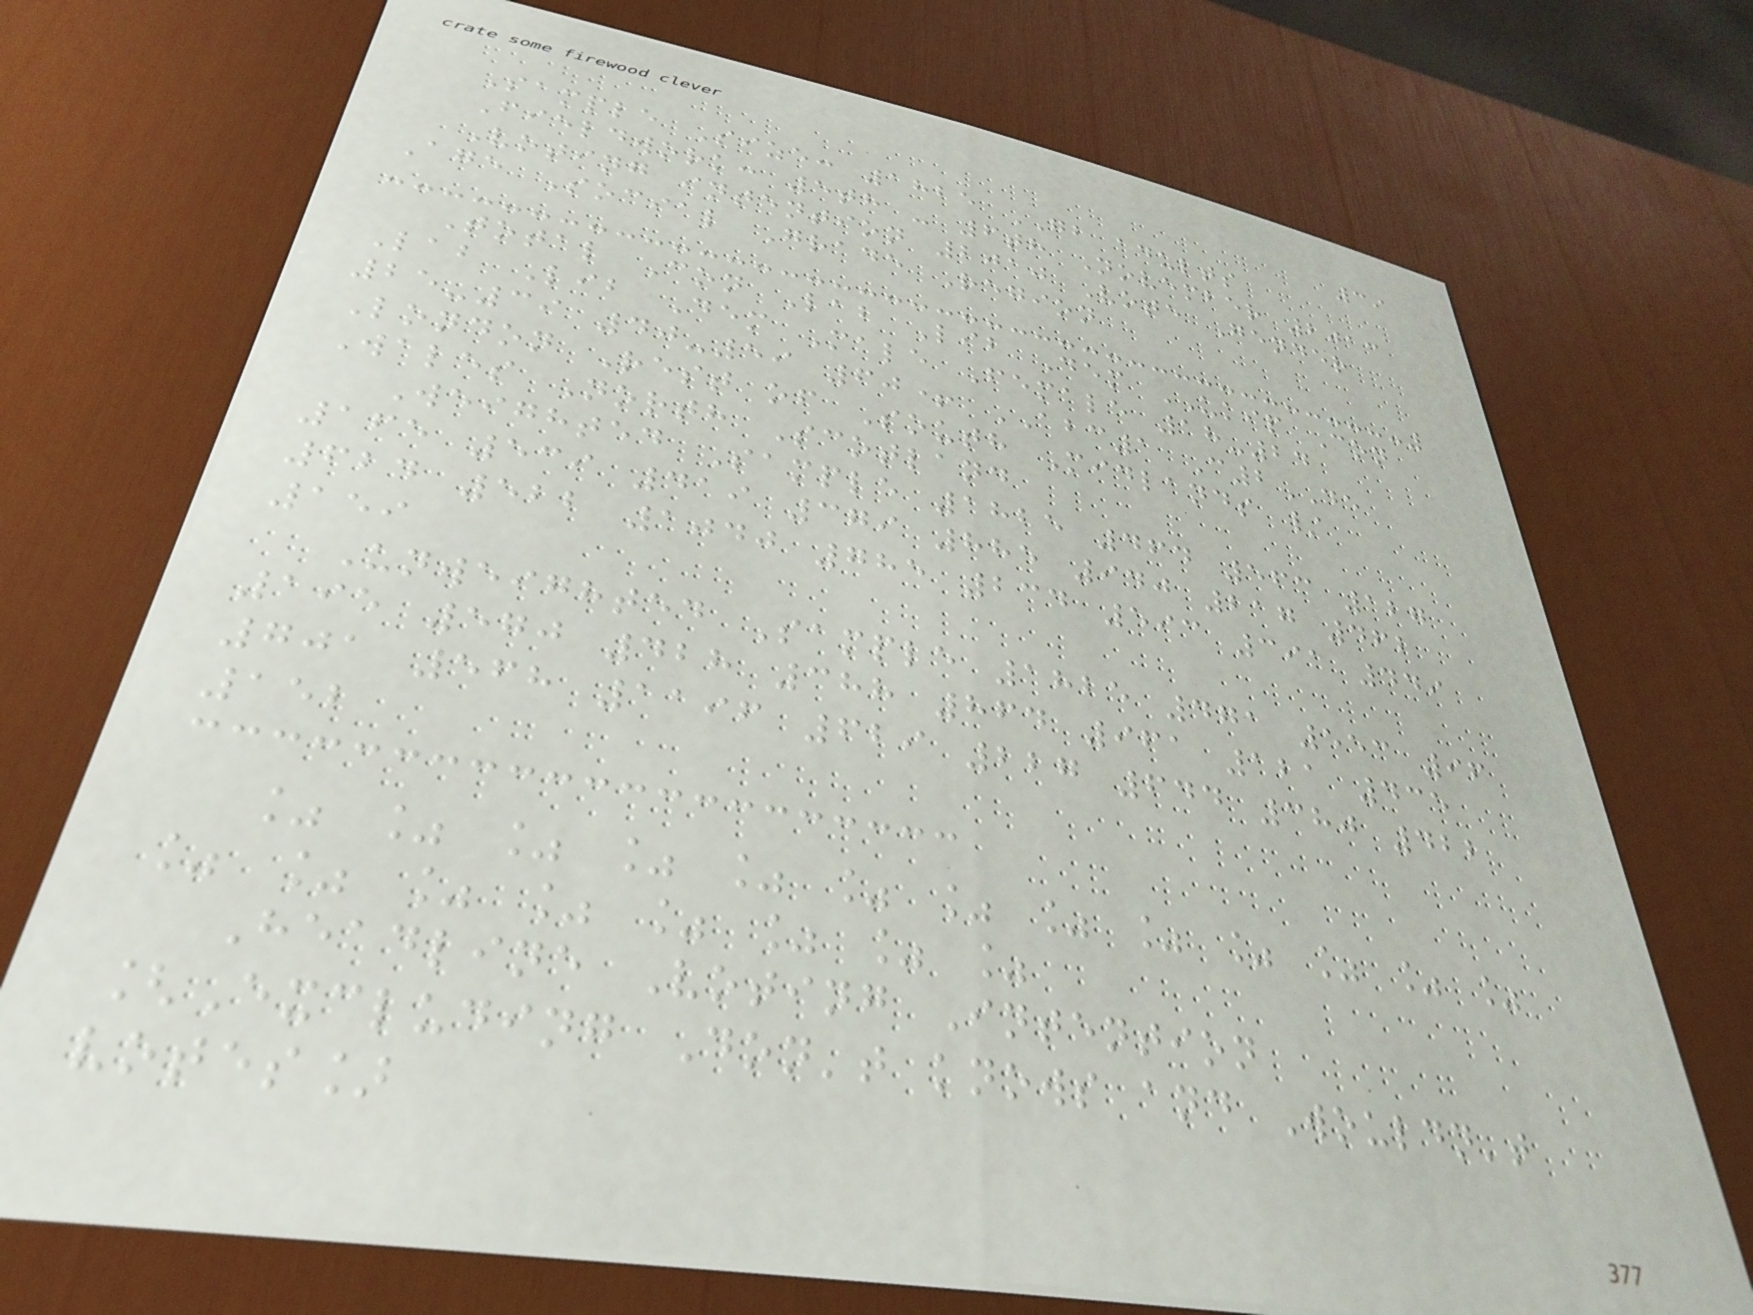39
Sample Size: 1825 GB adults
Fieldwork: 5th - 6th November 2013
Voting intention 2010 Vote Gender
Age Social Grade Region
Total Con Lab Lib Dem UKIP Con
Lab Lib Dem Male Female 18-24
25-39 40-59 60+ ABC1 C2DE
London Rest of South Midlands /
Wales North Scotland
Weighted Sample 1825 464 563 127
165 539 419 379 885 940 217 462
624 522 1040 785 234 593 391 449
159
Unweighted Sample 1825 471 553 96
195 570 428 388 864 961 121 435
701 568 1196 629 227 644 380 422
152
% % % % % % % % % % % % %
% % % % % % % %
Headline Voting Intention
[Excluding Don't knows and Wouldn't
votes]
